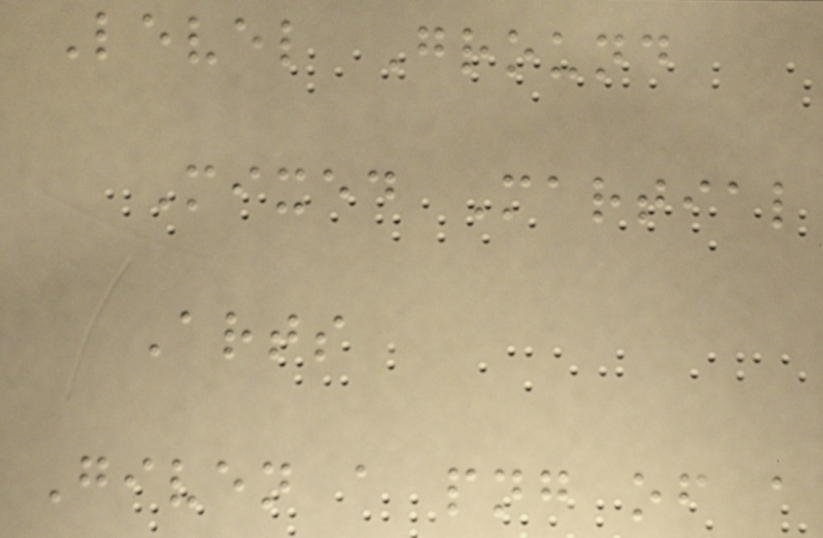Level Ground
Mixed Martial
Arts
Given a png of a
